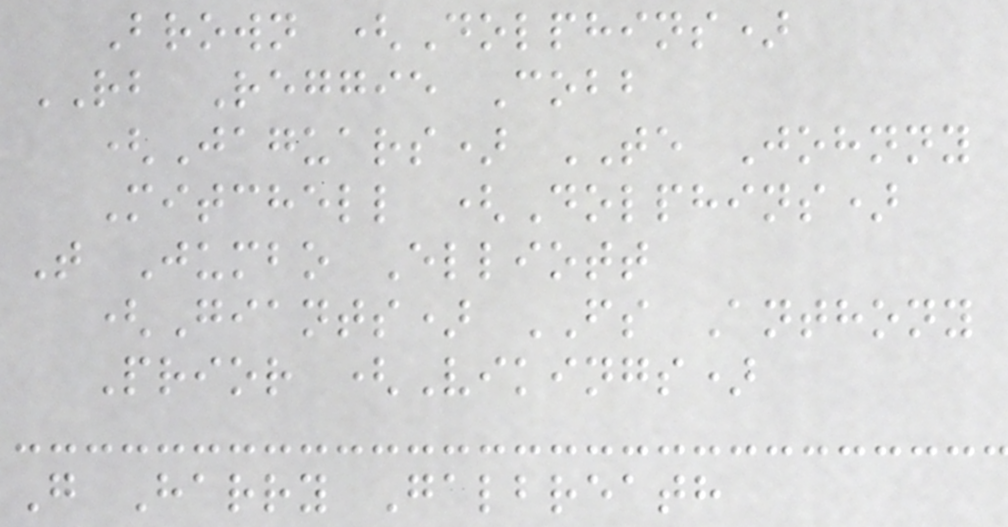Brown (Dolphins)
RB Reggie Cobb
(Jaguars) TE Johnny
Mitchell (Dolphins)
T Jumbo Elliott
(Giants) FS Anthony
Prior (Vikings)
G Harry Galbreath
